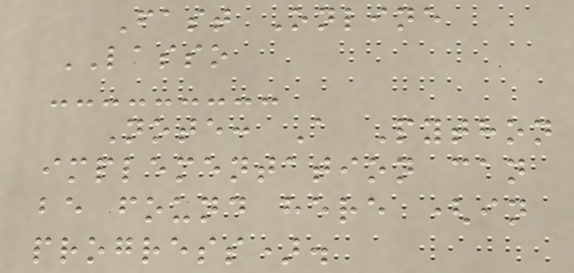Fast Online
LASSO
Note: A Python
implementation can
be found here (in
progress).
